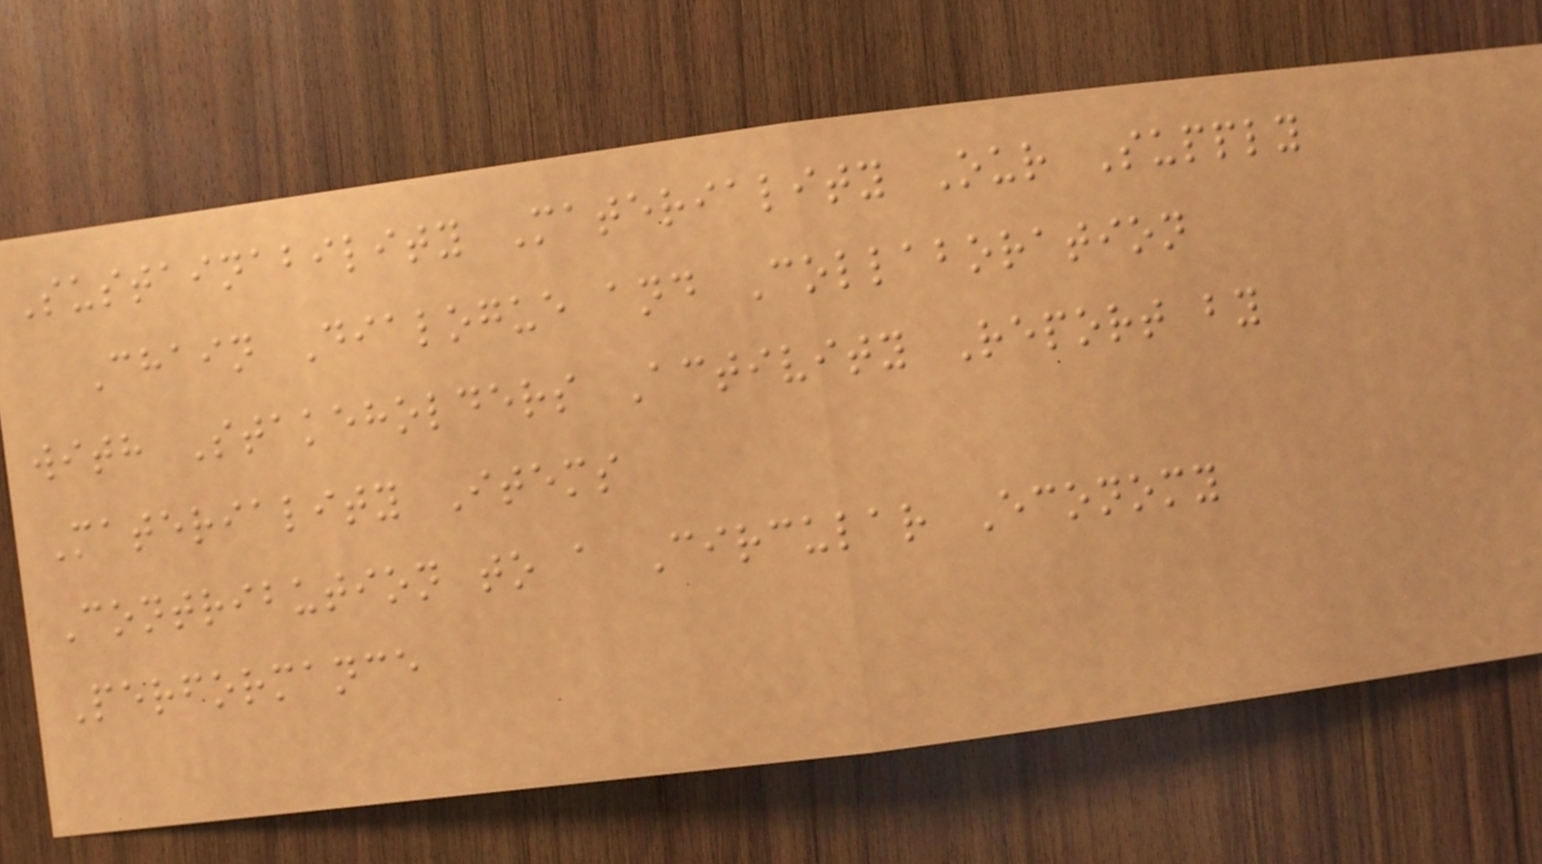Sustainability Materiality Our Supply
Chain Dialogue and Collaboration
with Stakeholders Activity Report by
Materiality Items
Contribution to a Circular Economy
Performance
